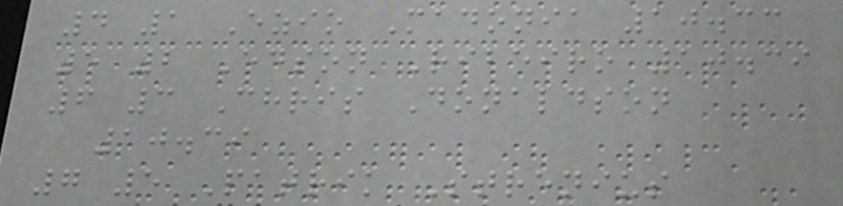4 1 Ezio Madonia 10.33
5 2 Edson Ribeiro 10.39
6 3 Chris Donaldson
10.39
7 5 Patrik Strenius
